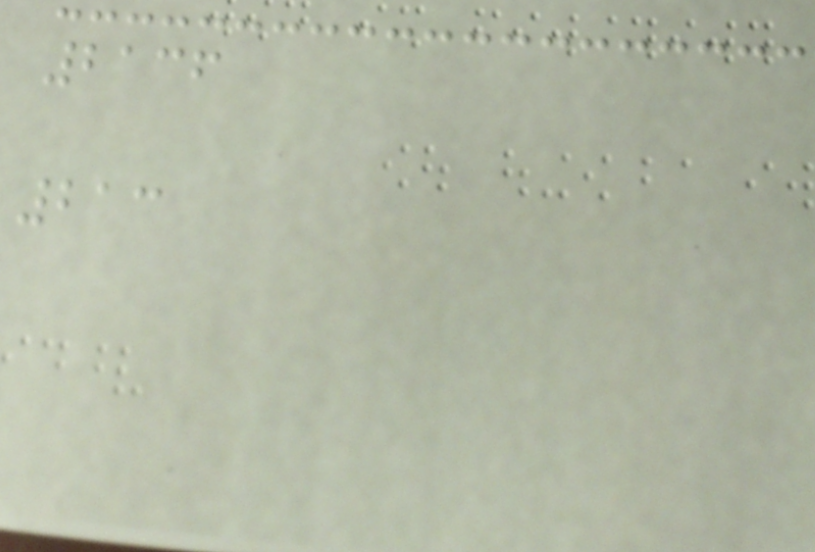2136
213
